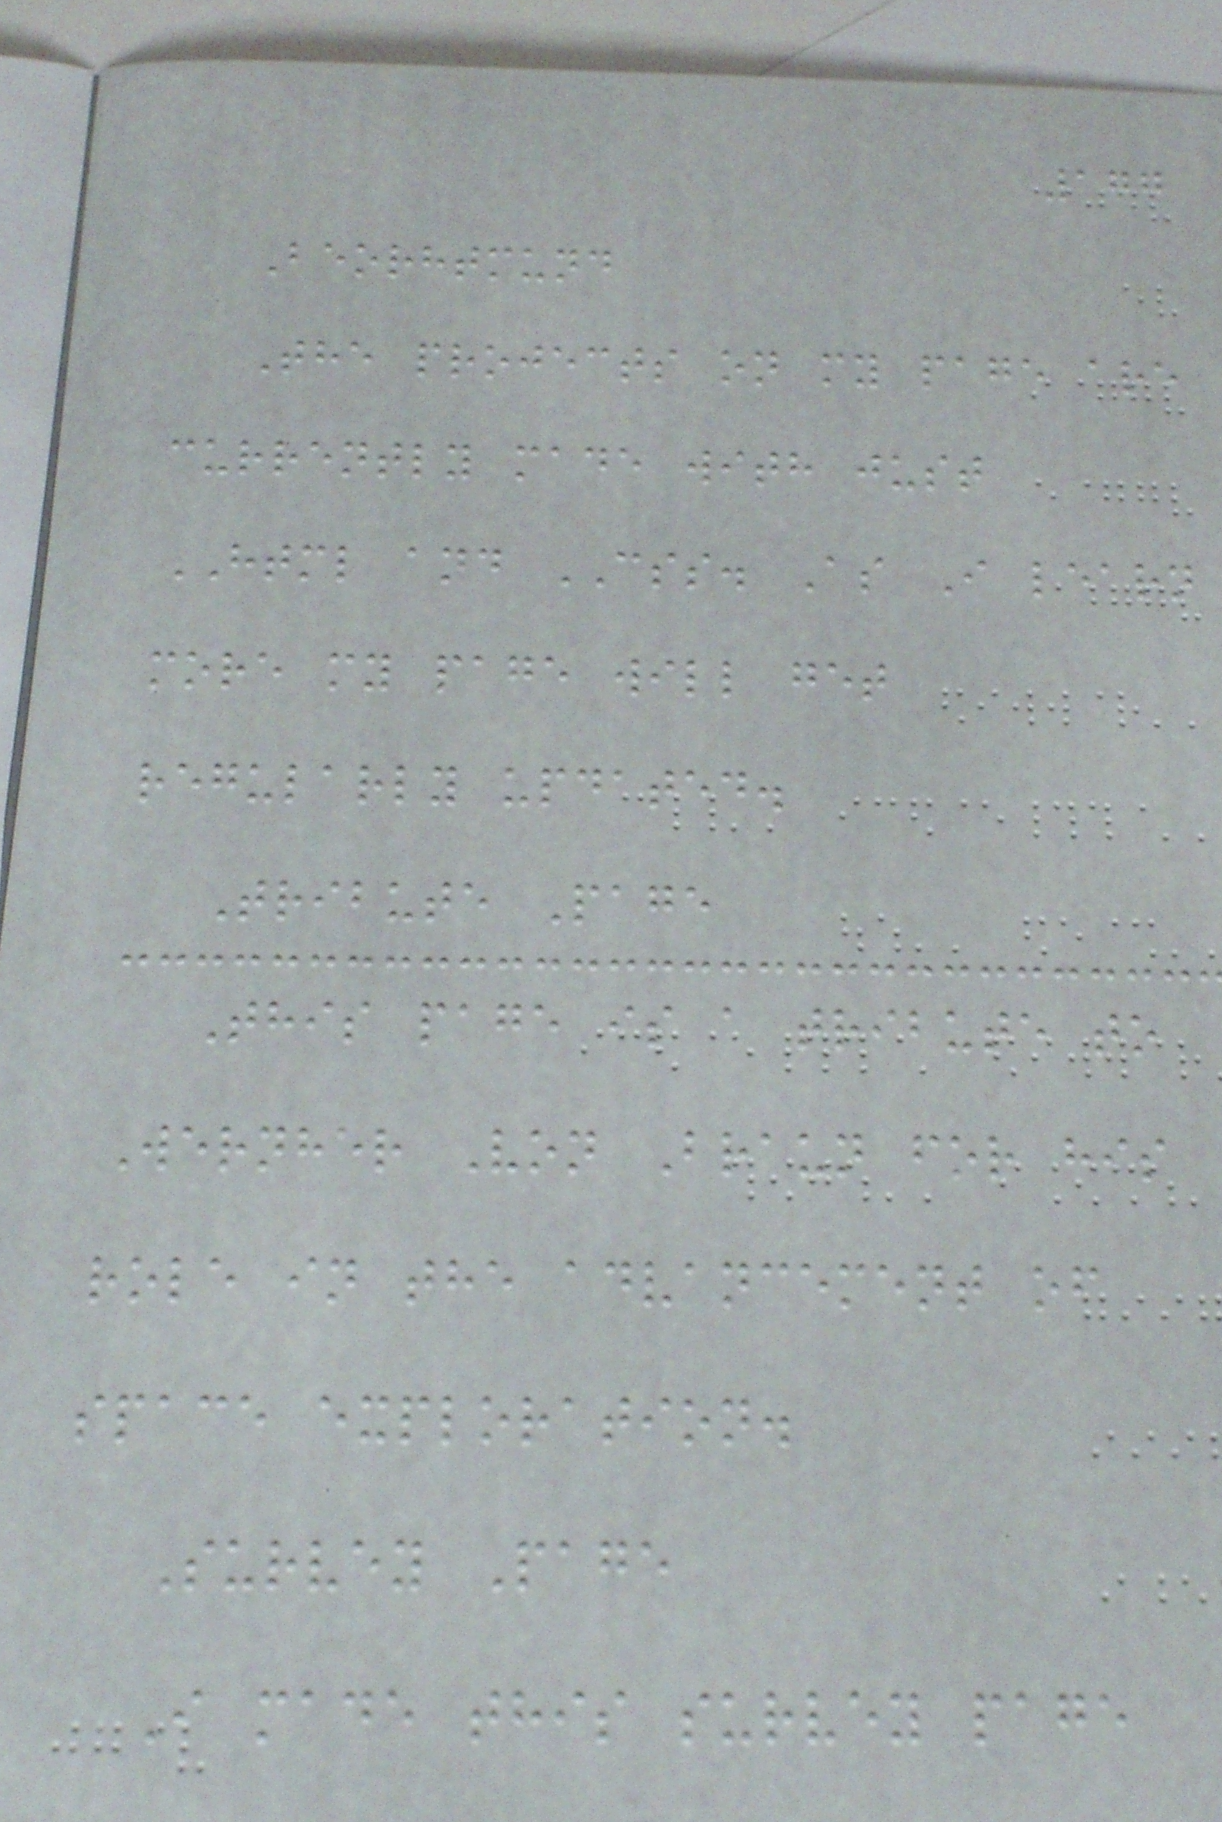177
Beorhtmund
The projects on my page are
currently made with just
HTML and CSS. As I learn
more my page will get
regularly updated.
Tribute Page
This page is a tribute to
Wernher Von Braun for his
role in the advancement of
space exploration.
Survey Page
I made this survey page
